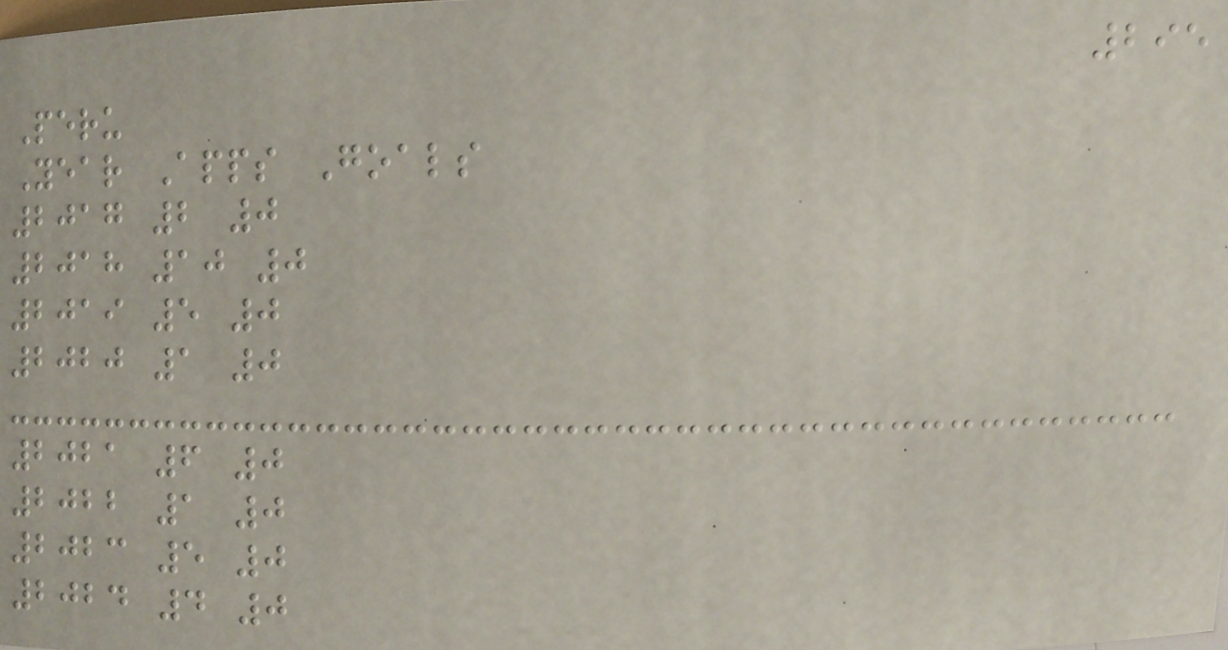295
Peru
Year Apps Goals
2017 2 0
2018 10 0
2019 5 0
2020 1 0
2021 6 0
2022 1 0
2023 5 0
2024 4 0
